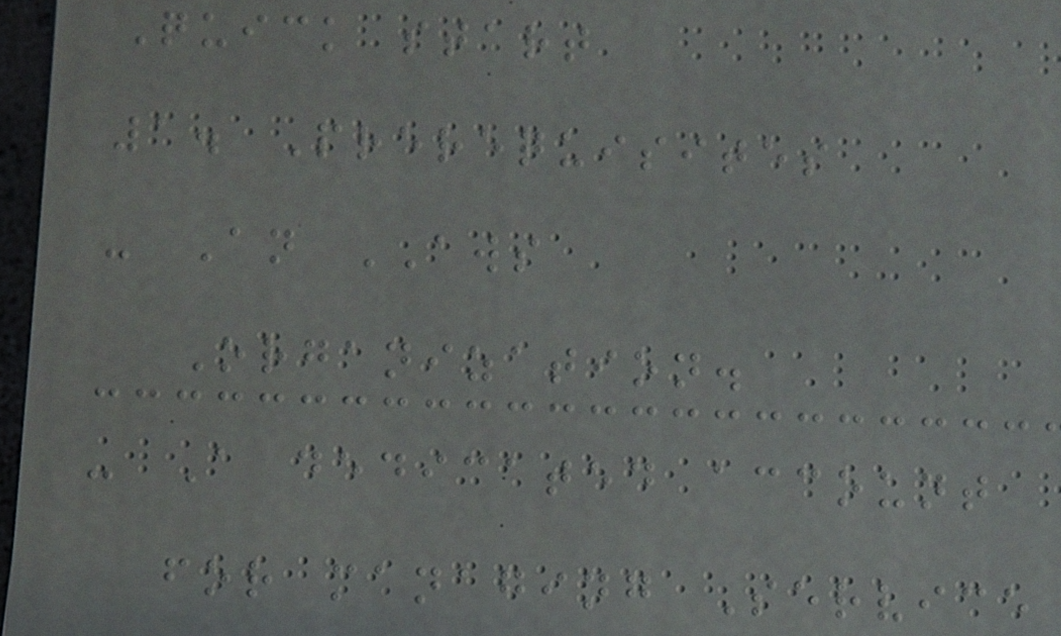Quick start
1. Prerequisites
- An AWS
Organization.
- A dedicated account
for managing Service
